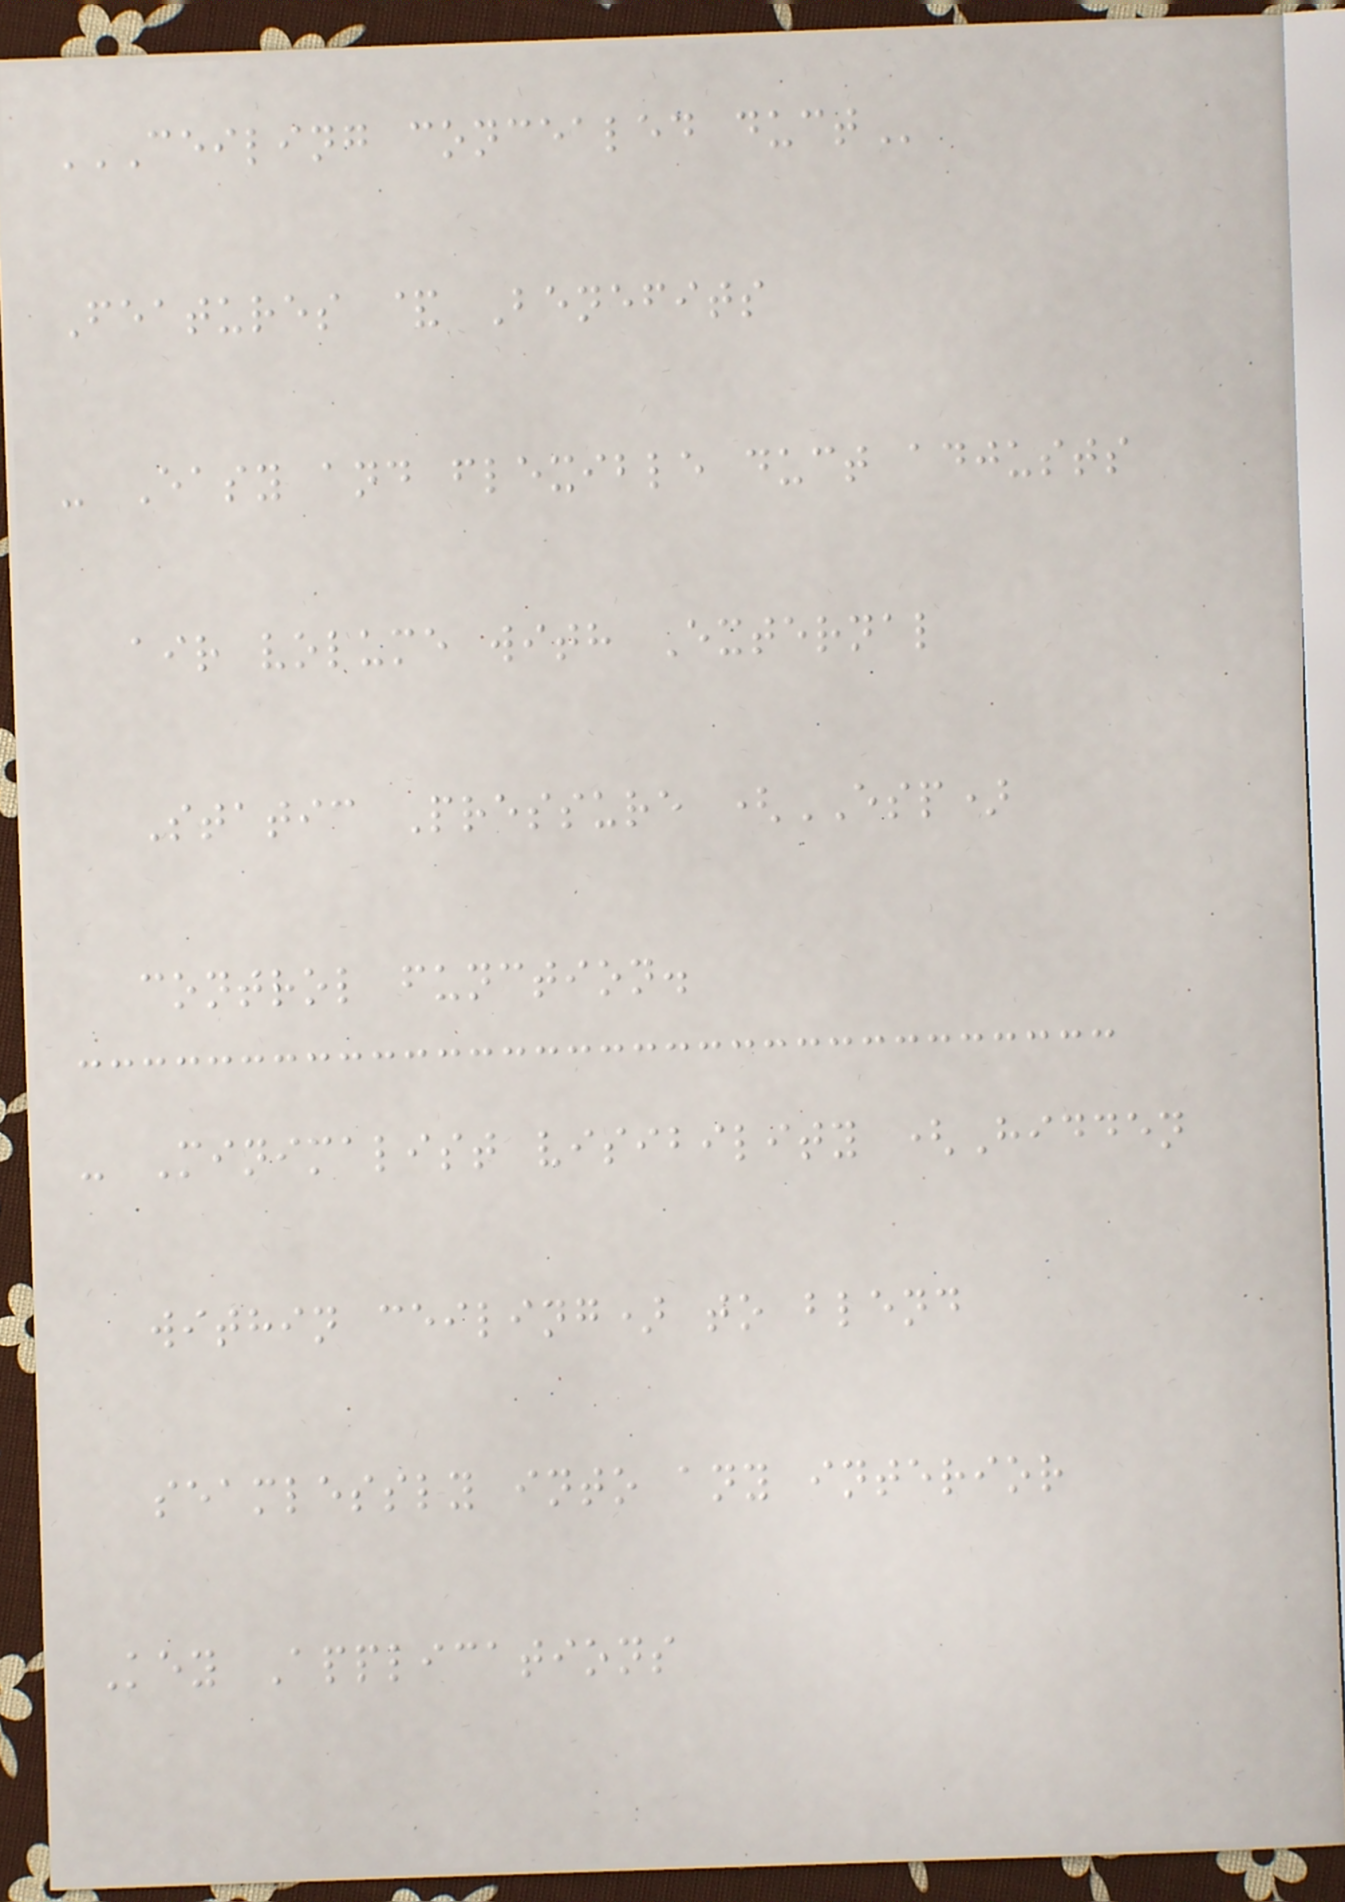CEILING CONCEALED DUCT
Features & Benefits
- Easy and flexible duct adjusts
air volume with External
Static Pressure (ESP)
control function.
- Minimalist visibility (Hidden
within ceiling) to blend
seamlessly into any interior
Key Applications
